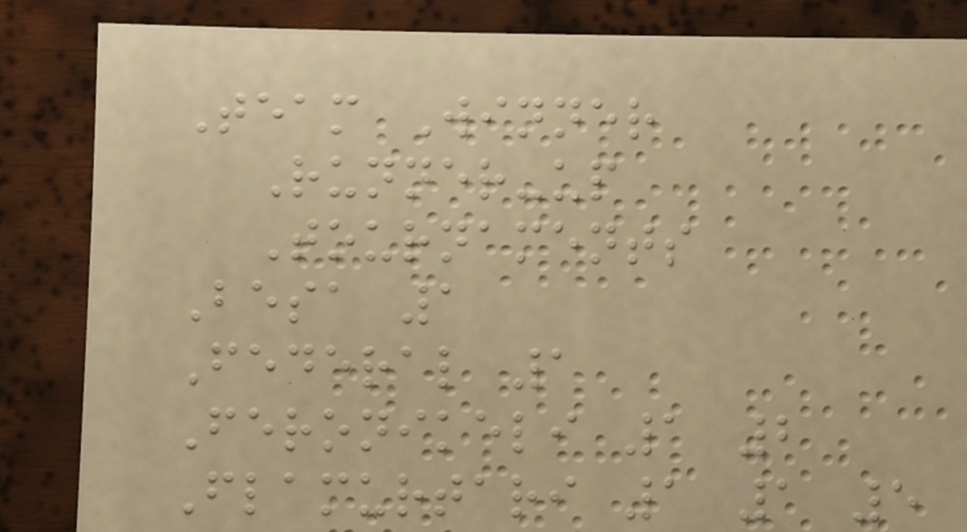Team Winner
Runner-up
Tournaments
Besa 1
Federal 1
Feronikeli 1 2
Flamurtari 1 1 5
